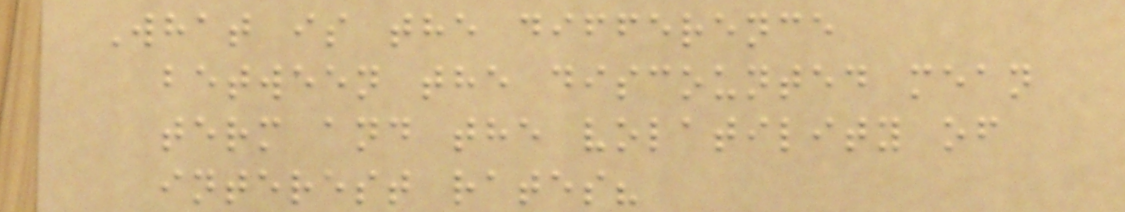What is the difference
between the discounted mean
term and the volatility of
interest rates?
